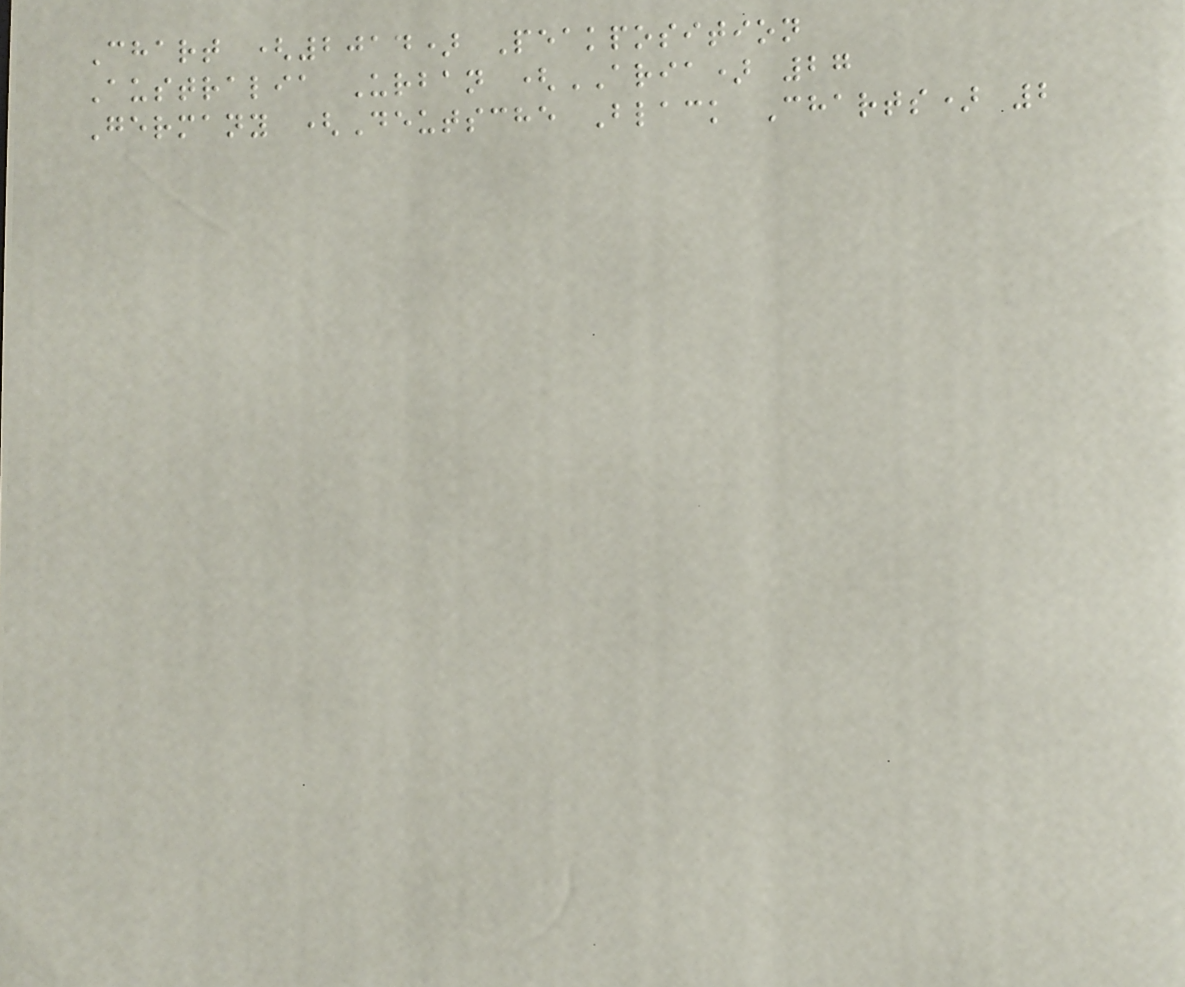Chart (2014) Peakposition
Australia Urban (ARIA) 27
Germany (Deutsche Black Charts) 2
